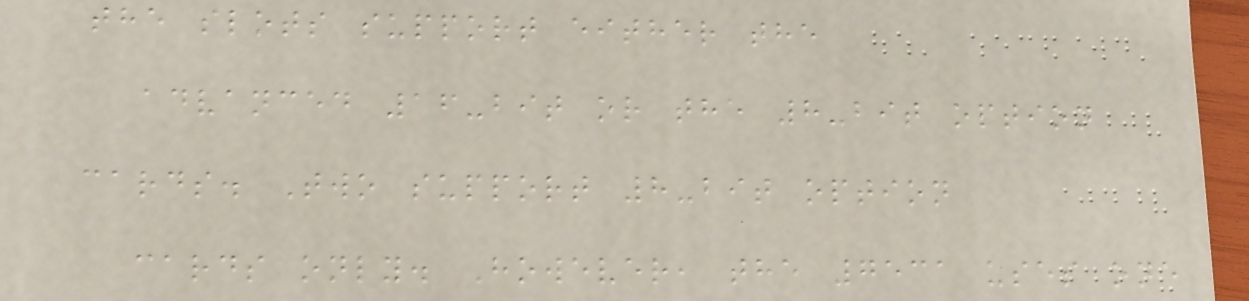the slots support either the
advanced 16-bit or the 8-bit option
cards. Two support 8-bit option
cards only. However, the 7531 uses one
